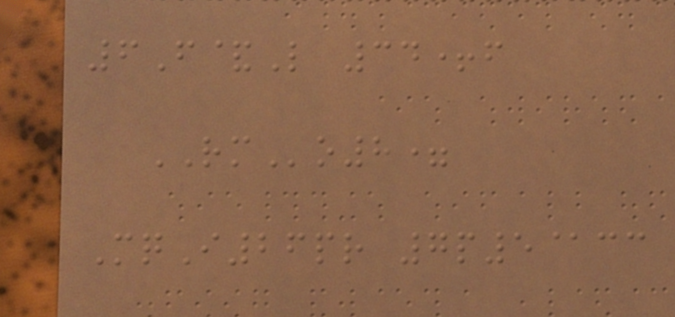6F&L 34+f
RMo8=
MqI26pr 7p5@cc
